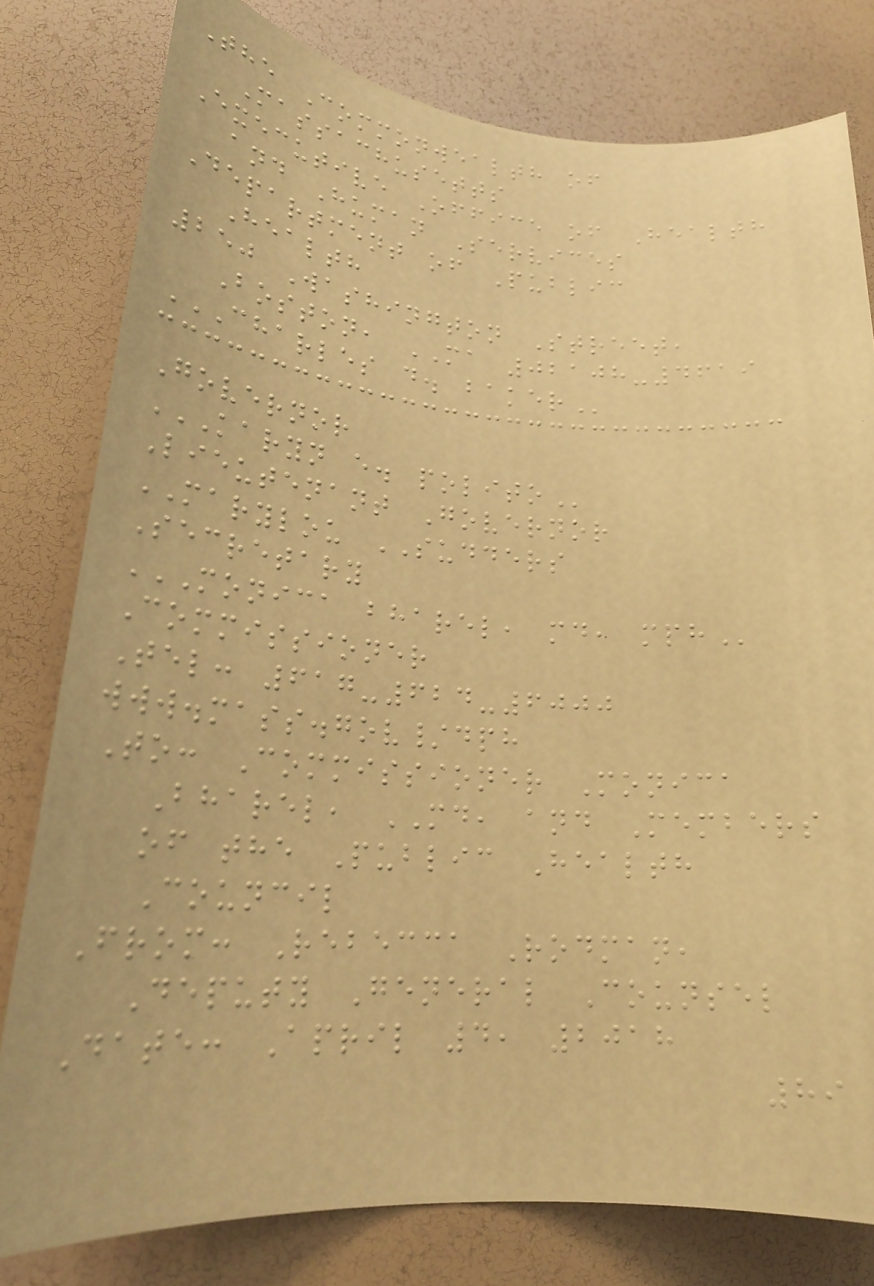The Commonwealth of
Massachusetts
Executive Office of Health
and Human Services
Department of Public
Health
250 Washington Street,
Boston, MA 02108-4619
CHARLES D. BAKER
Governor
KARYN E. POLITO
Lieutenant Governor
MARYLOU SUDDERS
Secretary
MONICA BHAREL, MD, MPH
Commissioner
Tel: 617-624-6000
www.mass.gov/dph
To: Commissioner Monica
Bharel, MD, and Members
of the Public Health
Council
From: Rebecca Rodman,
Deputy General Counsel
Date: April 4, 2018
89
